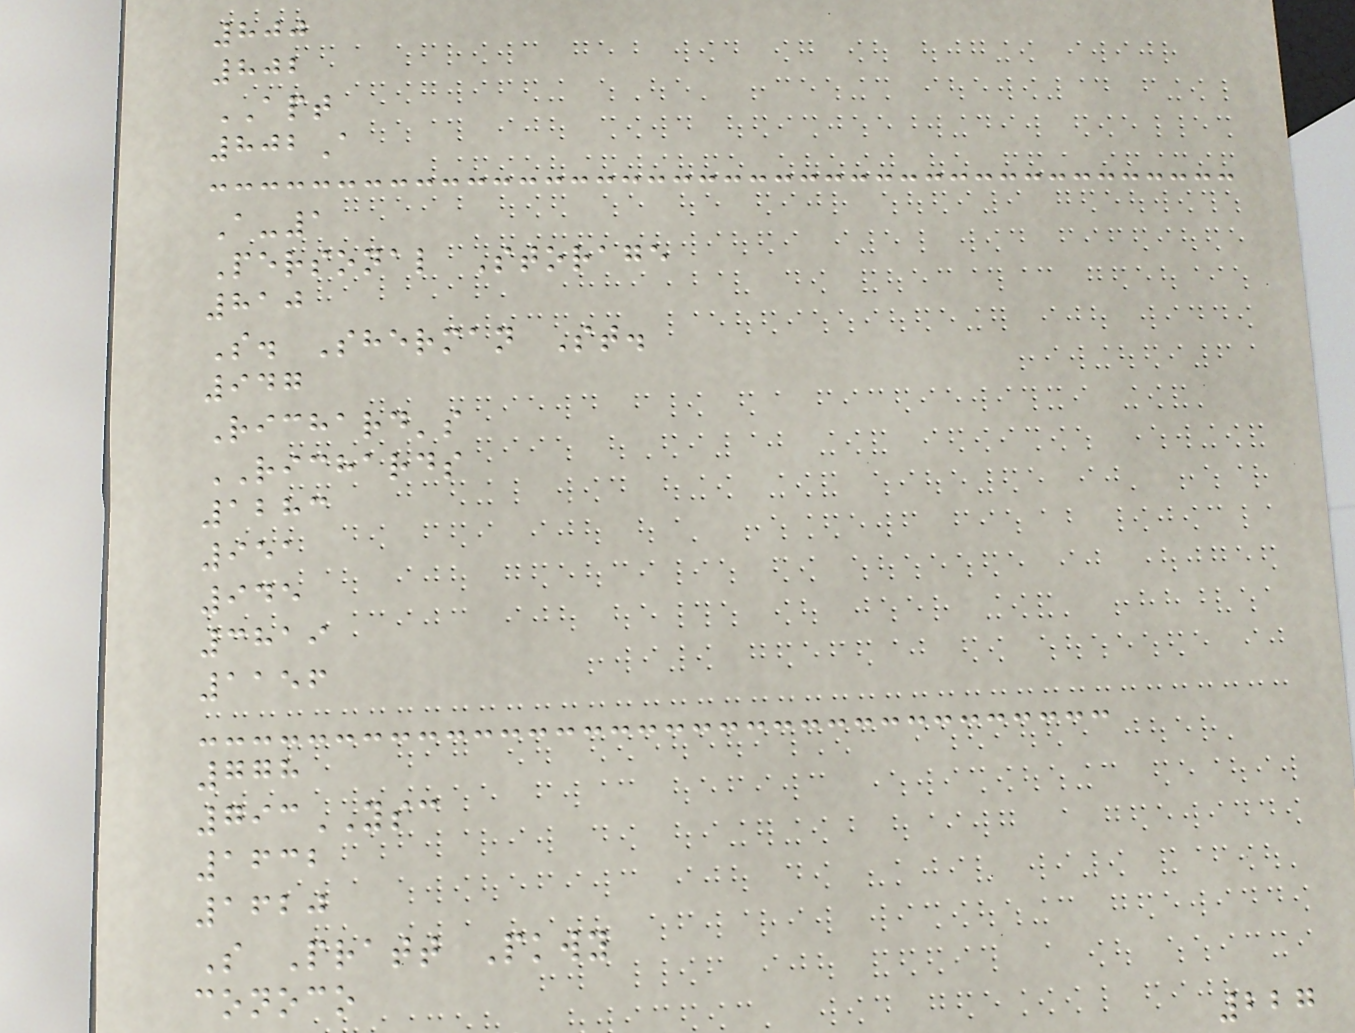800
802
APT
802A
A-1
Personal Storage
810
S. Sherman St.
947
Richard's
RICHARDS
1283
951
945
3819
1156
778
793YSC
1632
1620
S Pratt Pkwy
conoco
227
